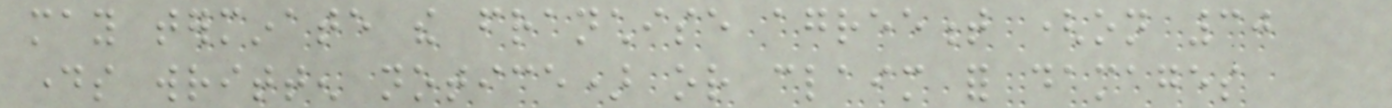may terminate the franchise agreement (on 30
days written notice) or claim for damages
